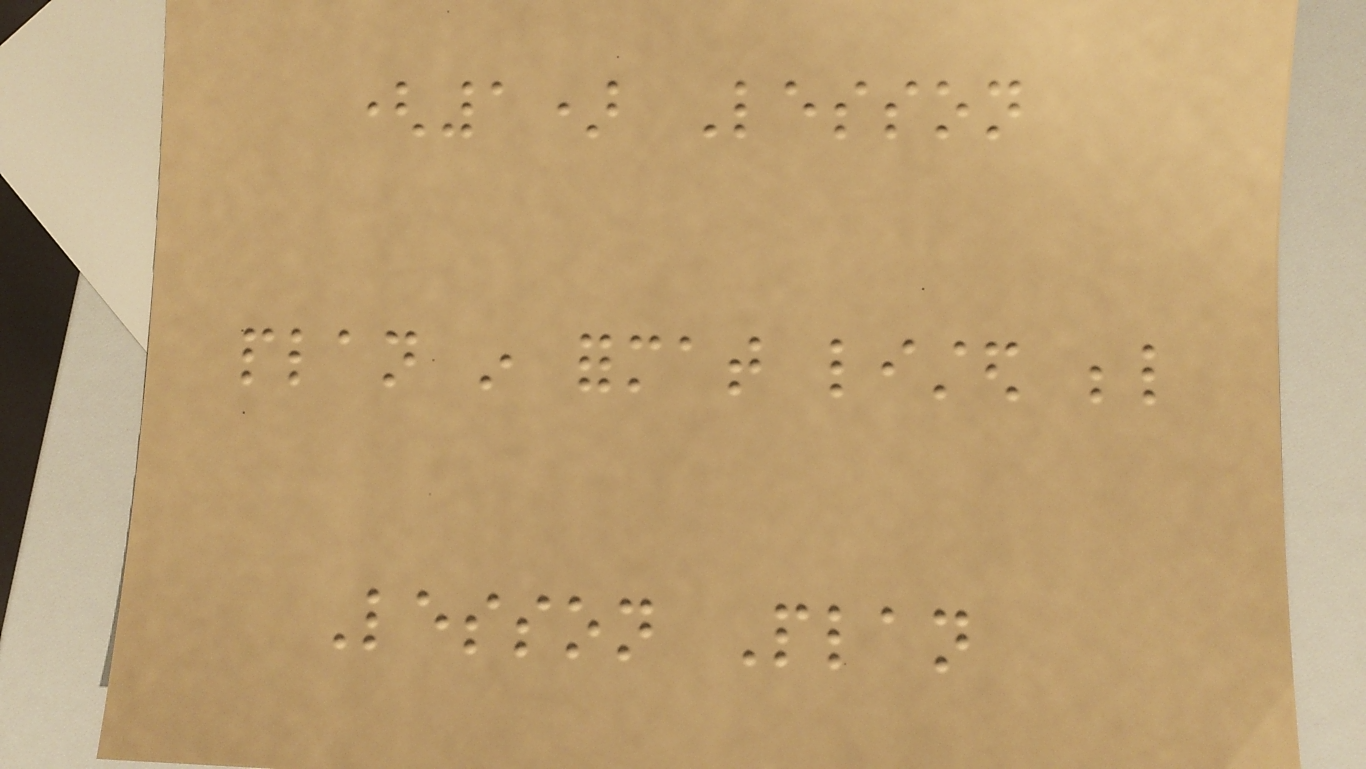(1) Lesson
plan in format listed below
Lesson Plan
